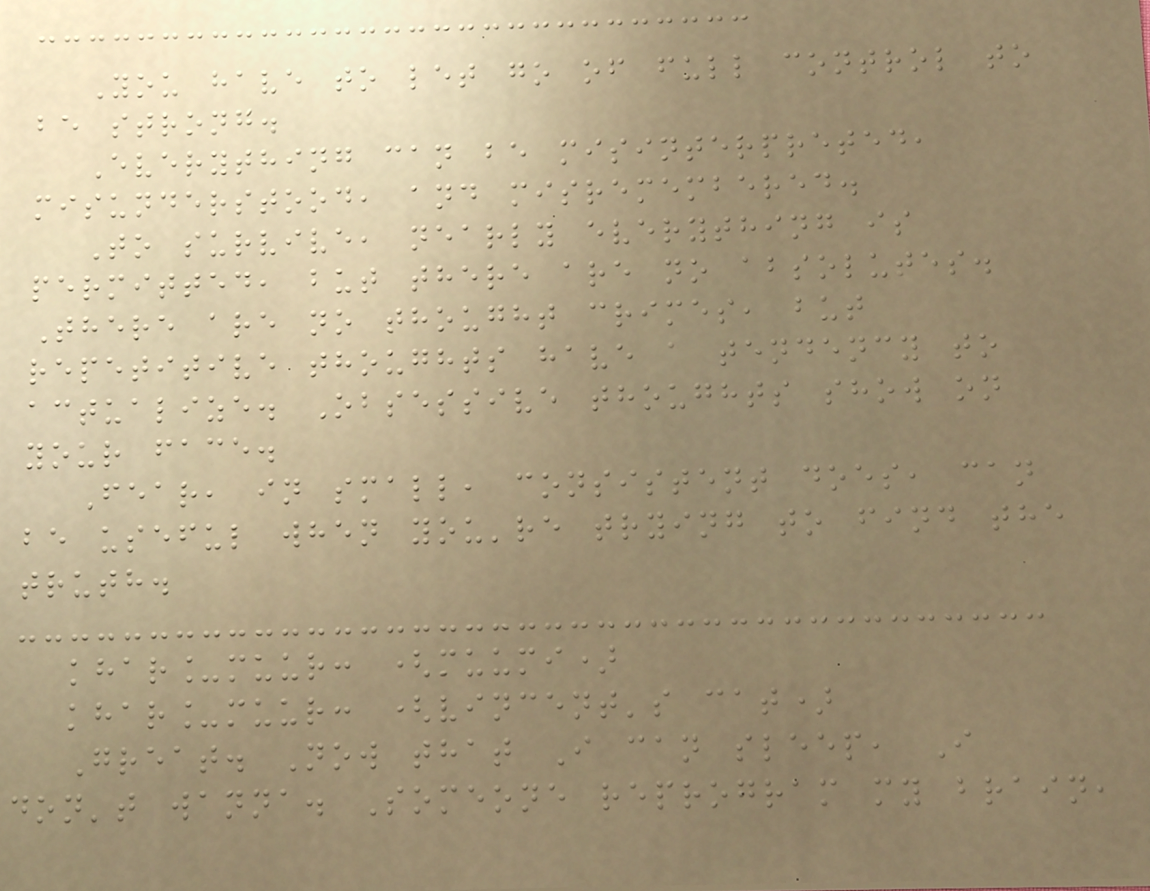You have to let go of full control to
be strong.
Everything can be misinterpreted,
misunderstood, and misremembered.
To survive, nearly everything is
permitted, but there are no absolutes.
There are no thought crimes, but
repetitive thoughts have a tendency to
actualize. Obsessive thoughts show on
your face.
Fear, in small, consistent does, can
be useful when you're trying to find the
truth.
khar_muur: (muumi)
khar_muur: (vincent's cat)
Great. Now that I can sleep, I
don't wanna. Someone reprogram my brain,
